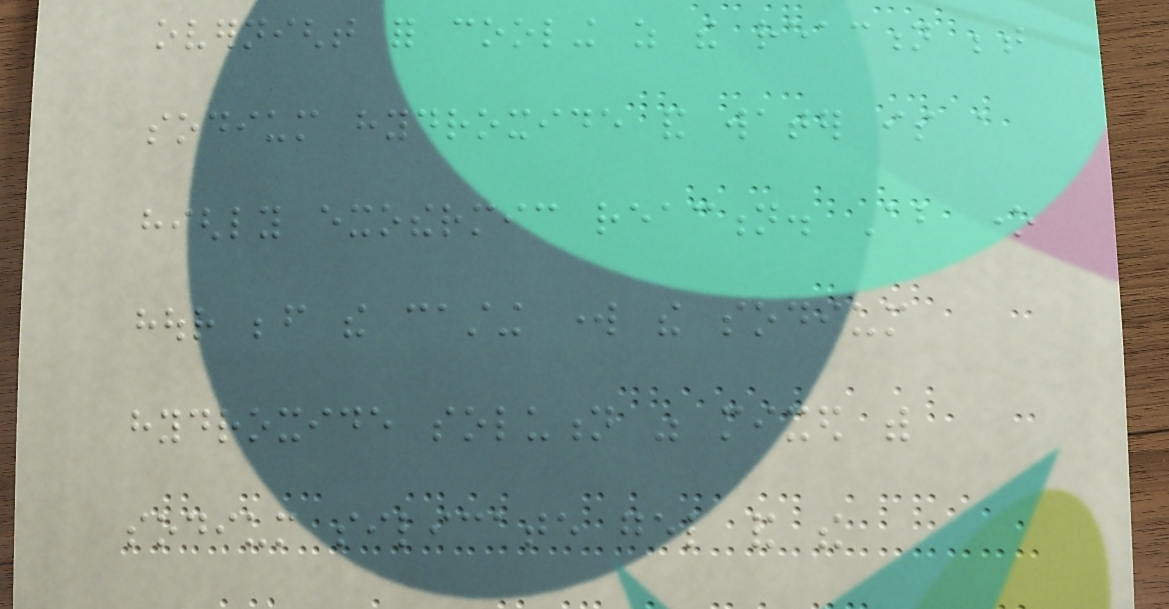overnight for cooling as the reaction between
sodium hydroxide and water is a
highly exothermic reaction. About one
hour before the casting work the sodium
hydroxide solution was mixed with
sodium silicate gel and the
